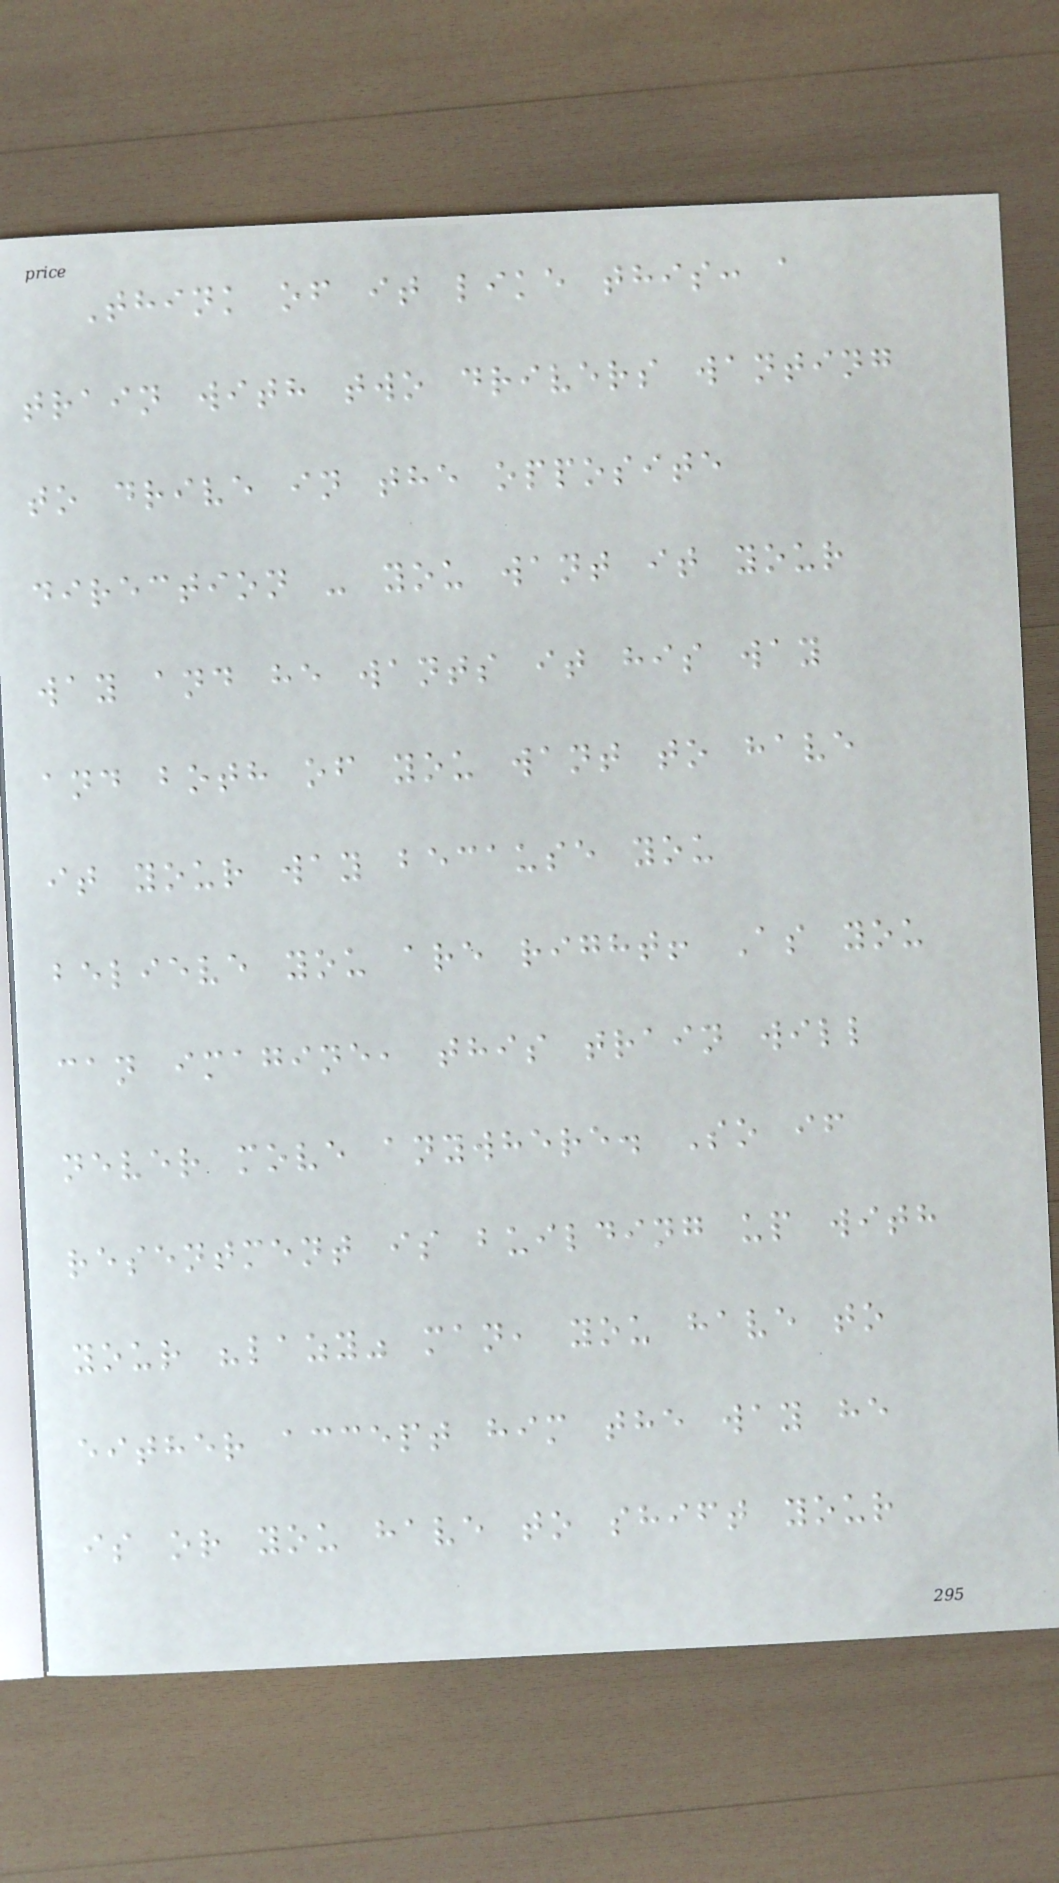Think of it like this: a
train with two drivers wanting
to drive in the opposite
direction - you want it your
way and he wants it his way
and both of you want to have
it your way because you
believe you are right! As you
can imagine, this train will
never move anywhere. So if
resentment is building up with
your "lazy" man, you have to
either accept him the way he
is or you have to shift your
